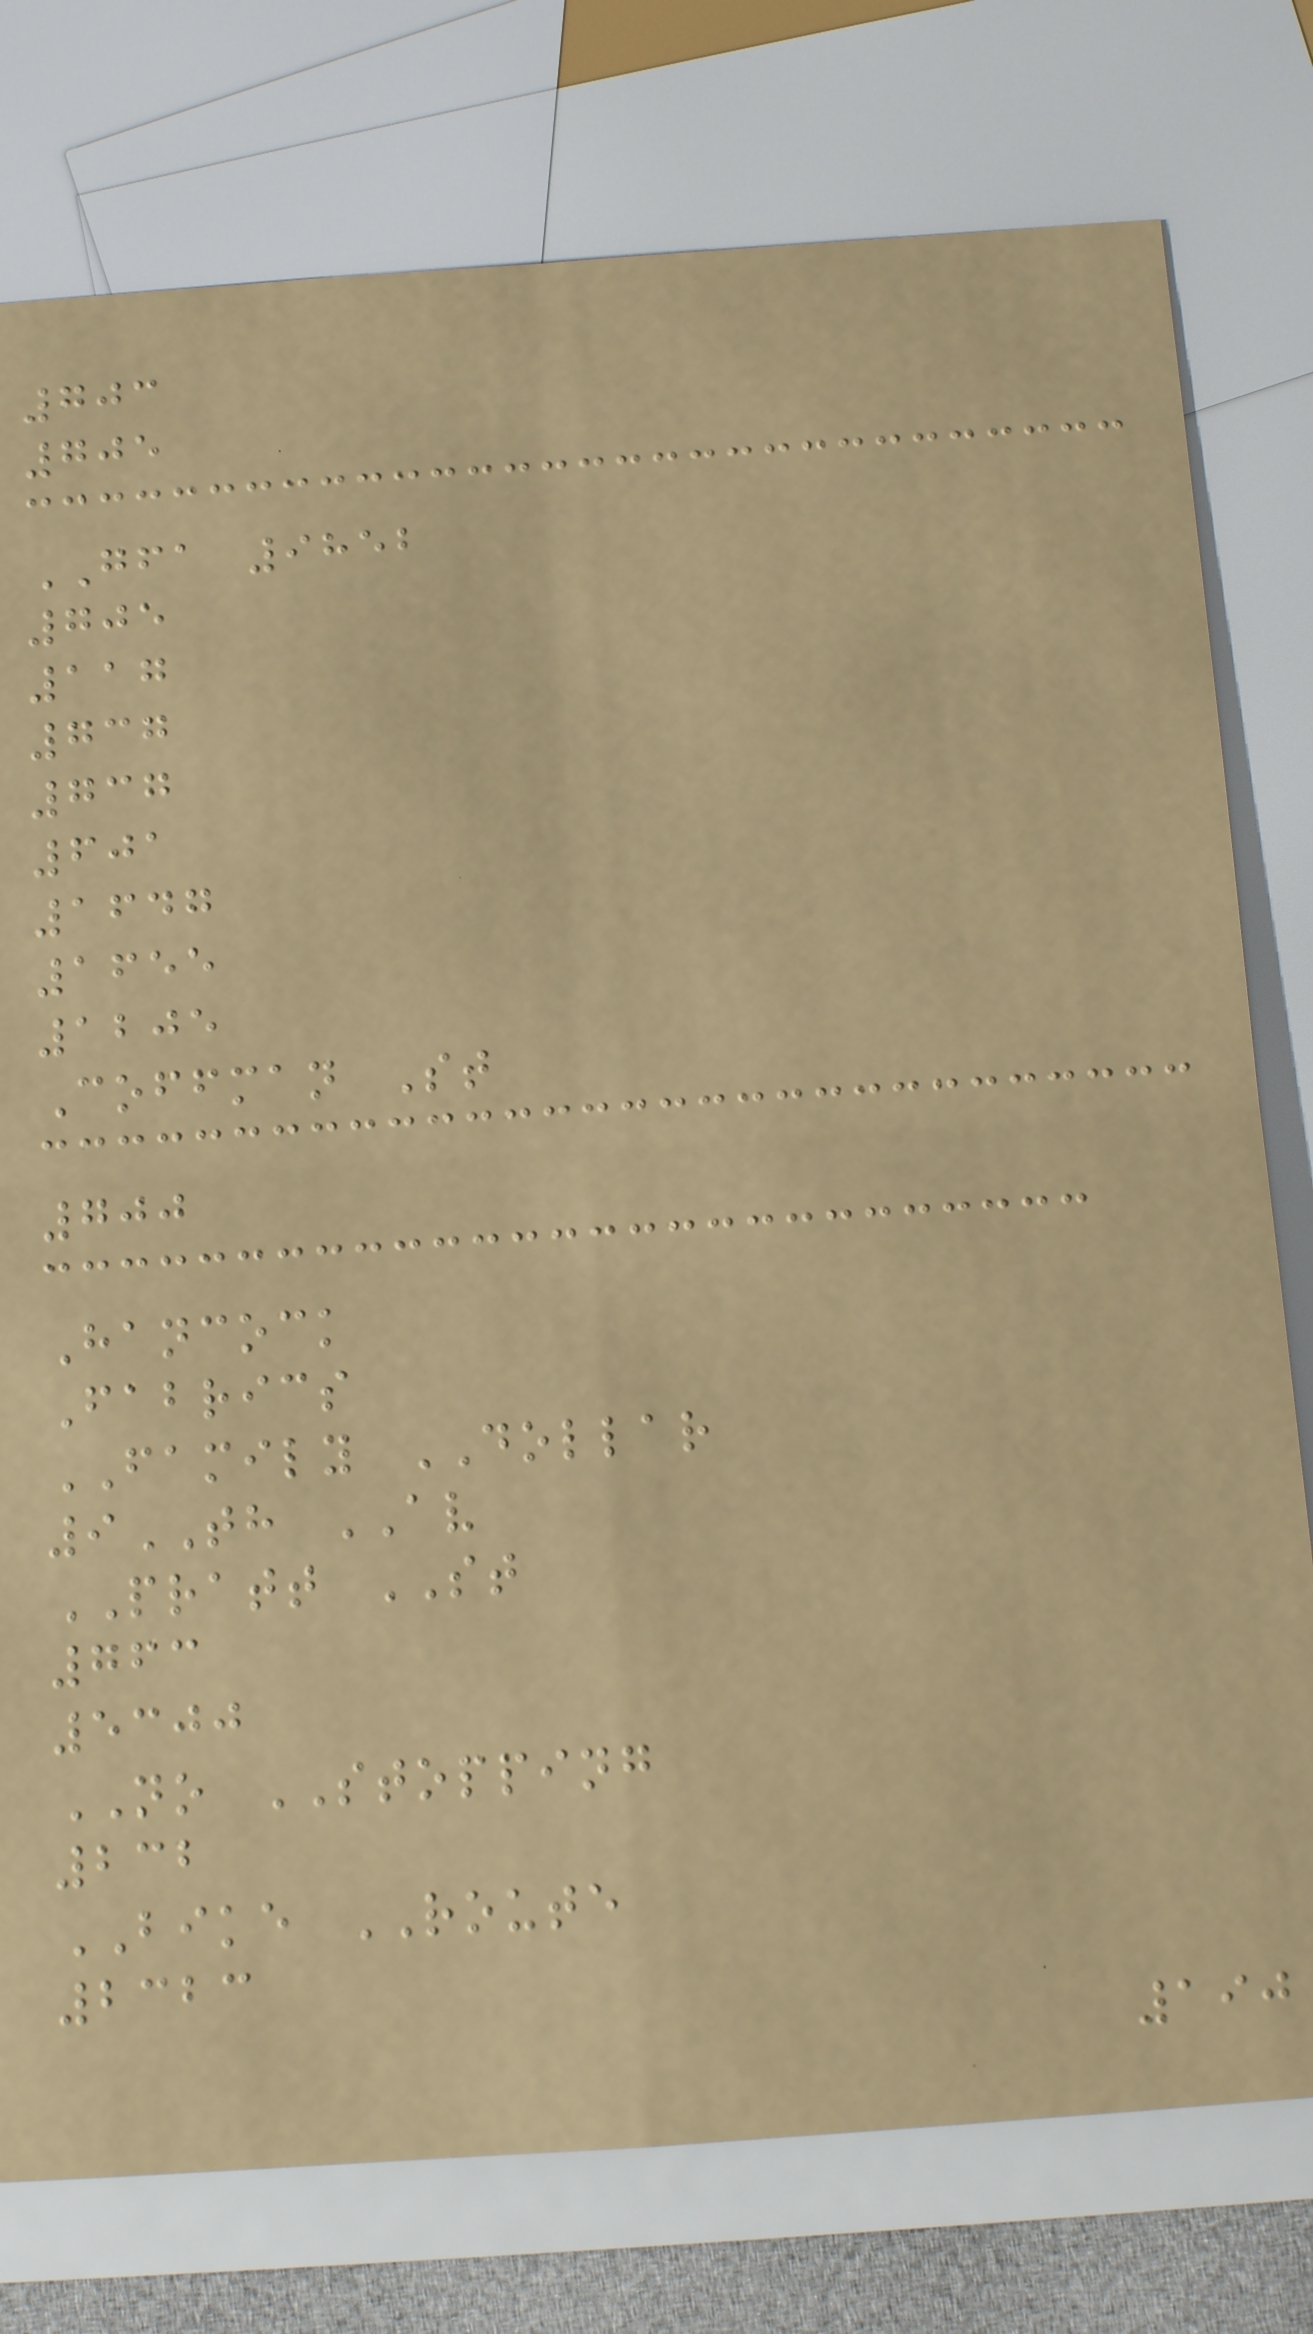703
705
GFA 9852
705
117
737
737
601
1647
1655
1205
Coffman St
700
Hancock
Fabrics
FAMILY DOLLAR
9TH AV
PRATT ST
763
5300
NO STOPPING
232
BIKE ROUTE
2323
190
